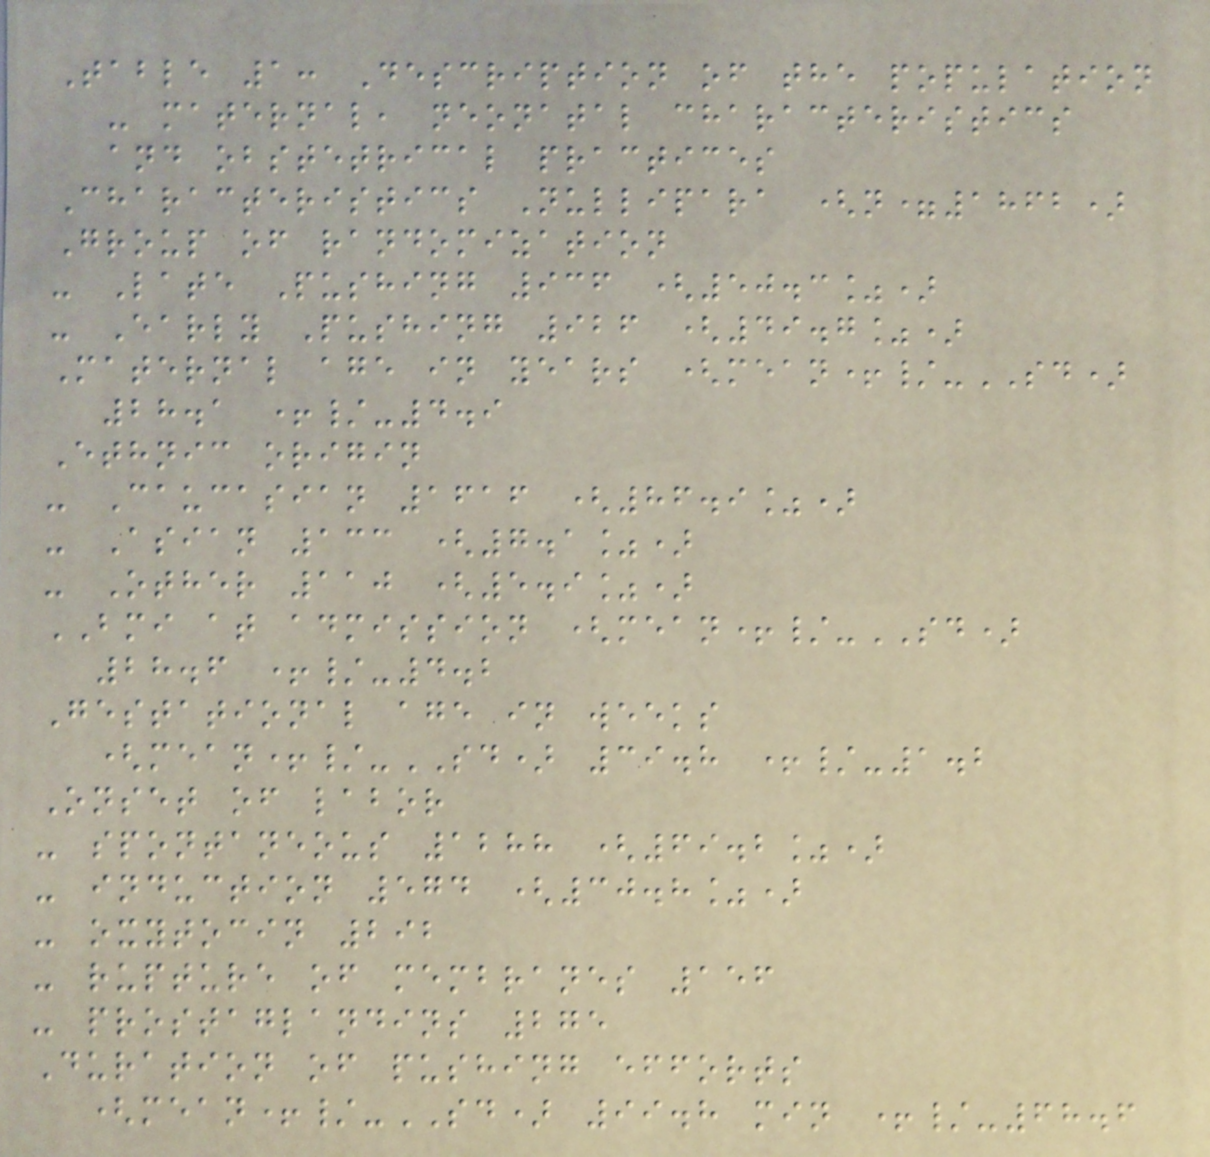Table 1: Description of the population
- maternal, neonatal characteristics
and obstetrical practices
Characteristics Nullipara (n=1862)
Group of randomization
- Late Pushing 936 (50.3%)
- Early Pushing 926 (49.7%)
Maternal age in years (mean+/-SD)
28.1 +/-4.9
Ethnic origin
- Caucasian 1616 (86.9%)
- Asian 133 (7.1%)
- Other 110 (5.9%)
BMI at admission (mean+/-SD)
28.6 +/-4.2
Gestational age in weeks
(mean+/-SD) 39.8 +/-1.2
Onset of labor
- spontaneous 1288 (69.2%)
- induction 574 (30.8%)
- oxytocin 292
- rupture of membranes 156
- prostaglandins 275
Duration of pushing efforts
(mean+/-SD) 99.8 min +/-68.6
